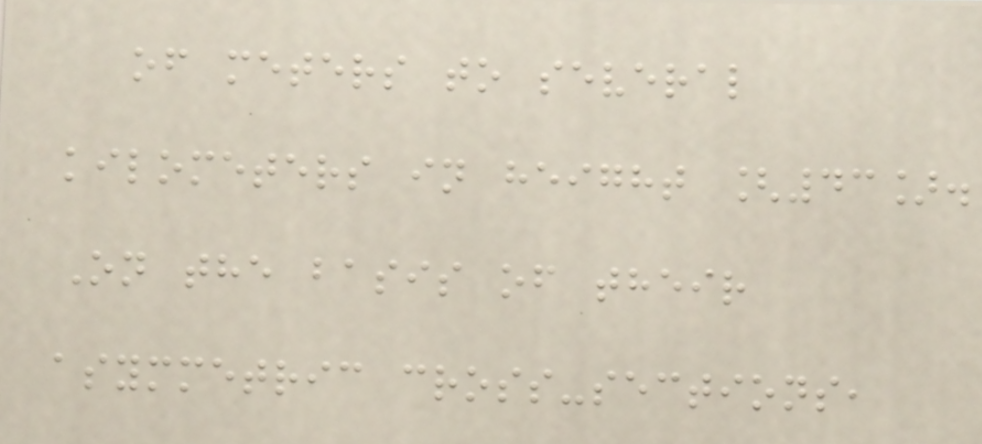of meters to several
kilometers in height [43].
On the basis of their
asymmetric cross-sections,
